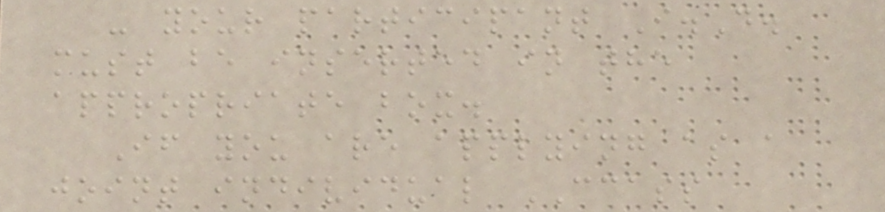- your participant I.D.
must be inserted in the
appropriate box.
If you are applying as a
joint individual CCASS
